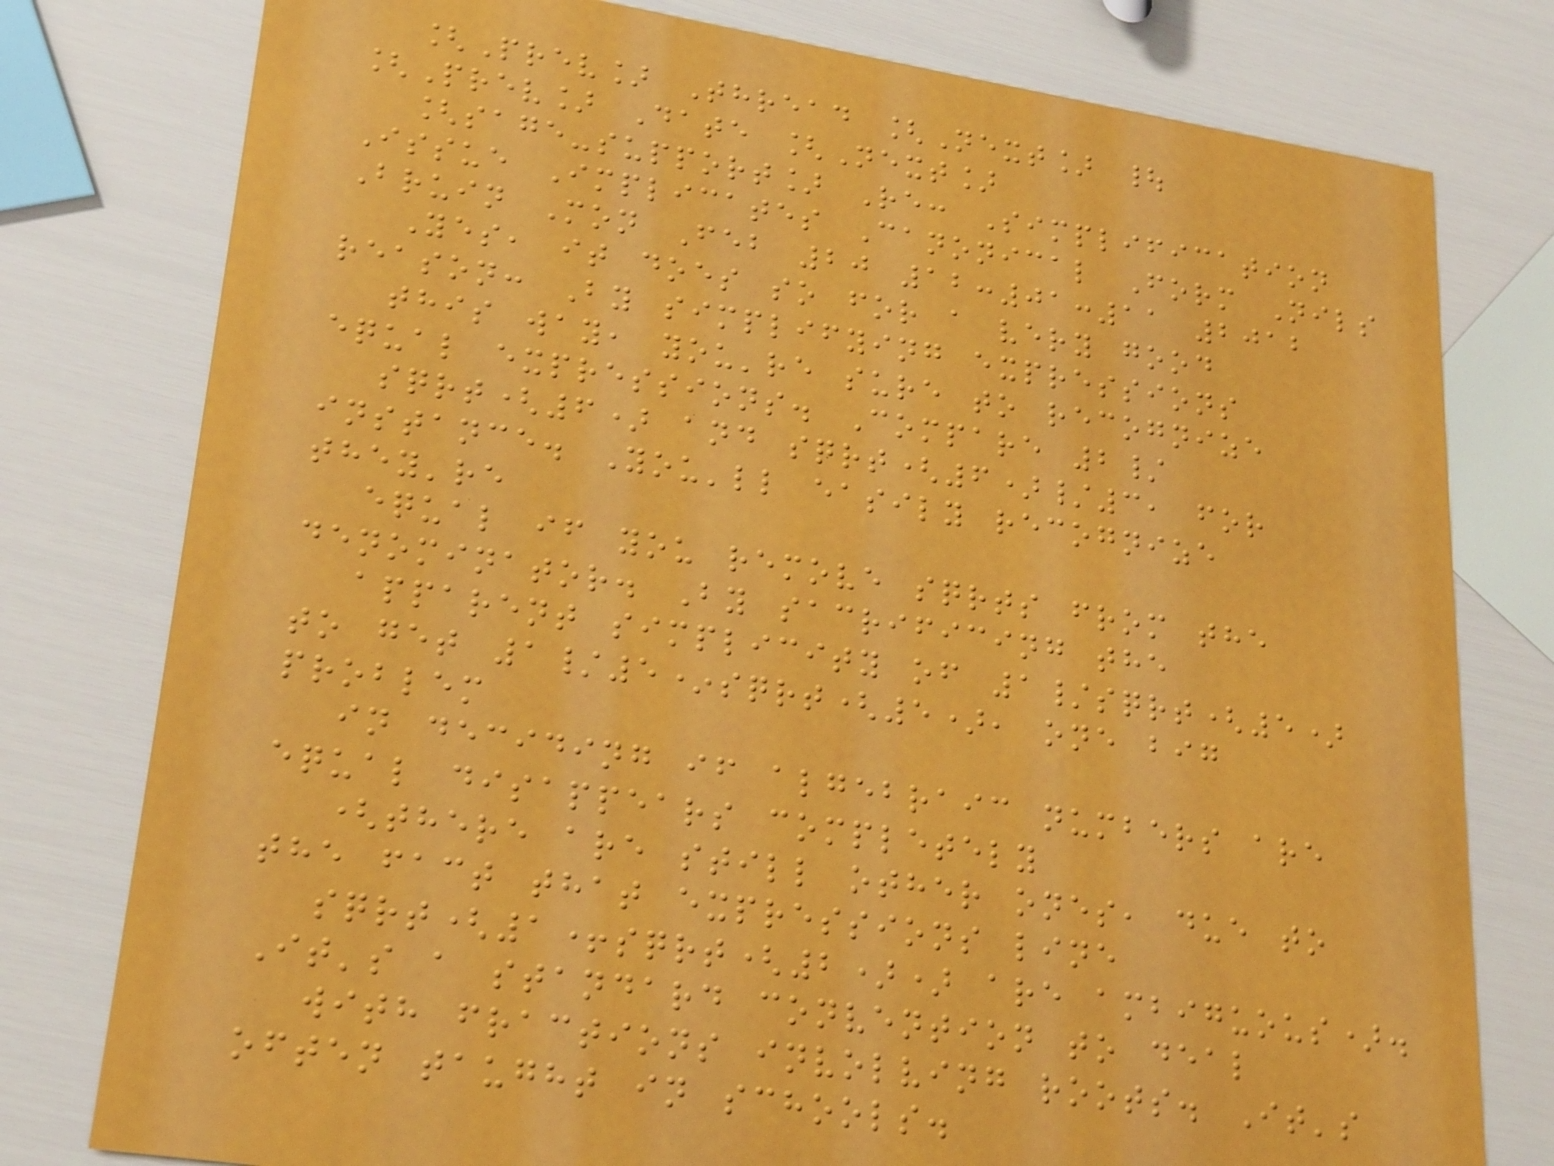[Prev] Thread [Next] |
[Prev] Date [Next]
[sage-support] Re: Simplification
Issue Implicates Canonical Form Nils
Bruin Mon Feb 20 12:01:11 2012
Yes, it does so for a very good
reason: By simplifying expressions
this way, you're sure to recognize
equal expressions. Compare 2/
sqrt(6) and sqrt(6)/3, for
instance. You'll easily recognize
they're
equal if you remove sqrts from the
denominator. By sacrificing the
apparent simplicity of 1/sqrt(5)
to get 1/5*sqrt(5), one big
problem
in deciding if algebraic numbers are
equal disappears completely
(there are still other ones, due to
the fact that expressions line
sqrt(1+sqrt(2)) are ambiguous).
It's a standard convention to deal
with fractions involving roots. It's
often taught in schools.
